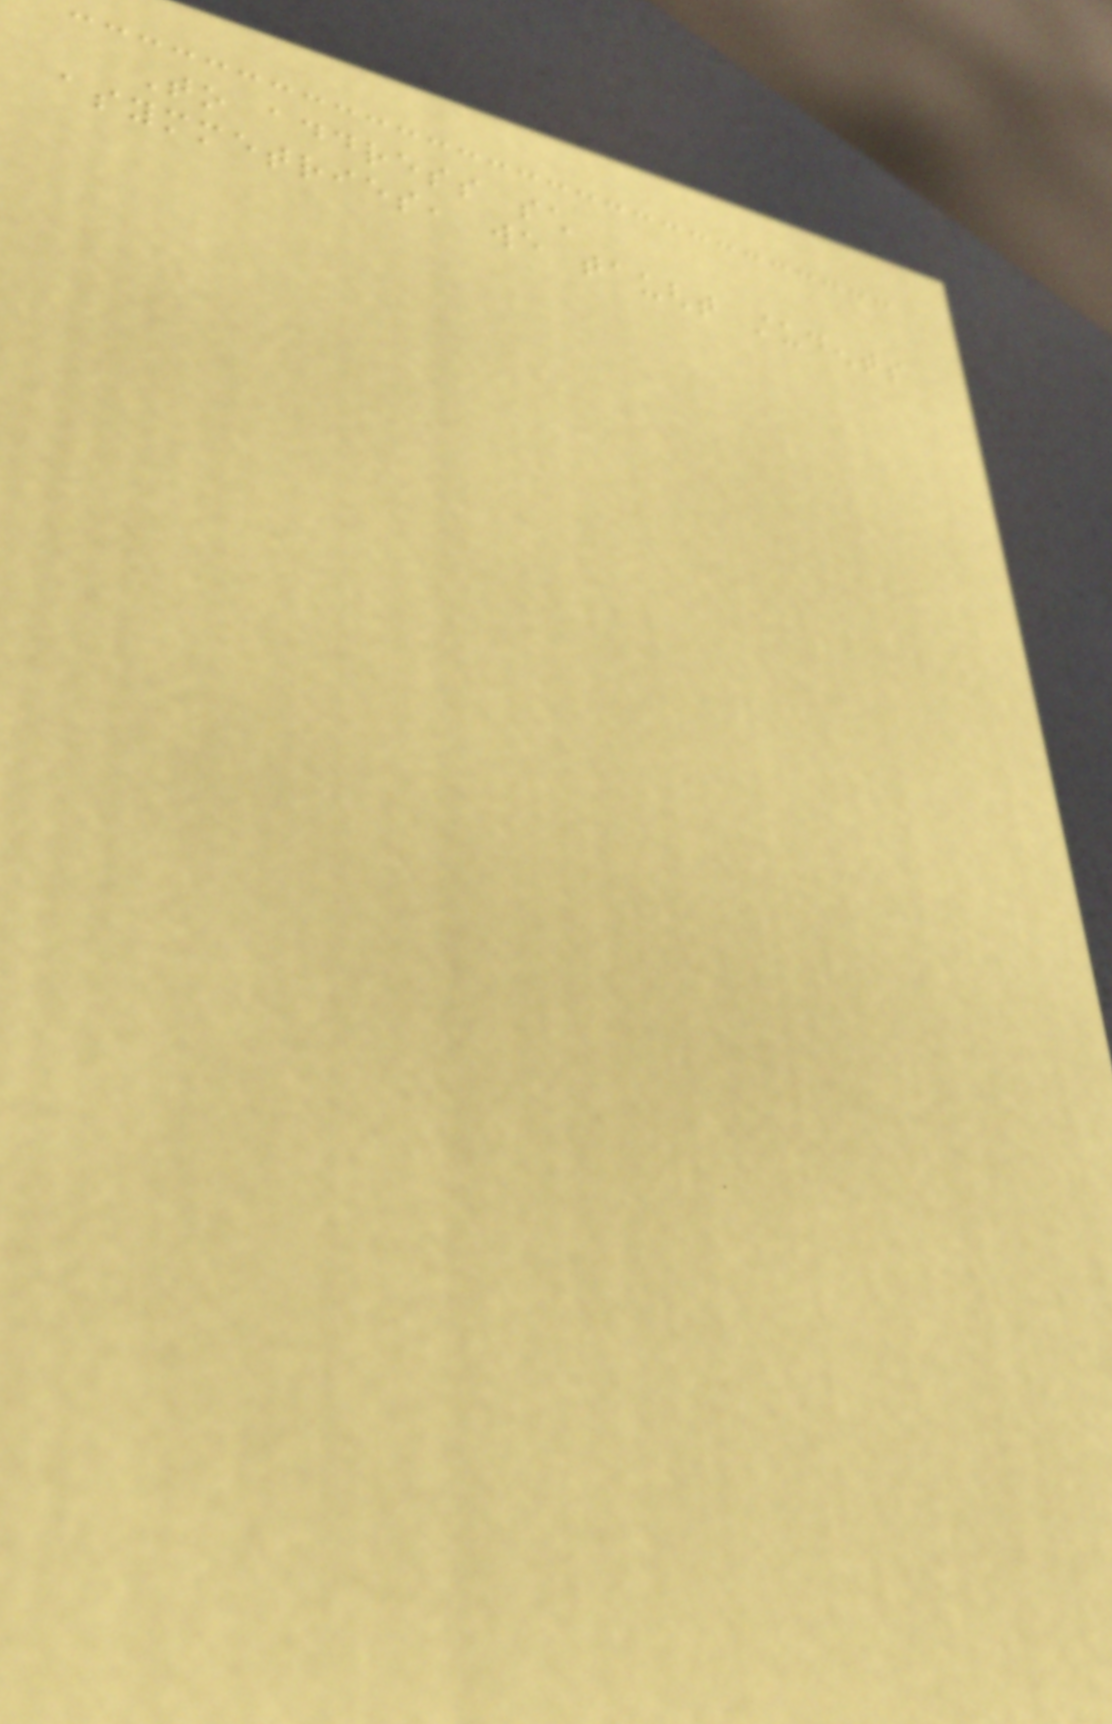To address such
asymmetries, we taught students
